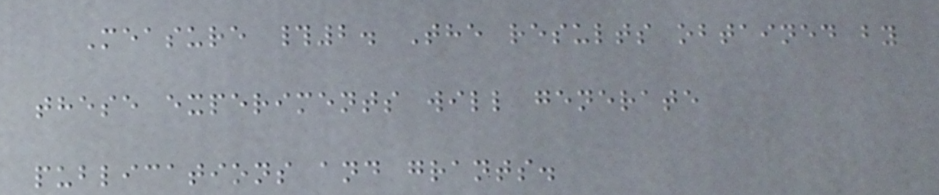Measure #2. The results obtained by
these experiments will generate
publications and grants.
